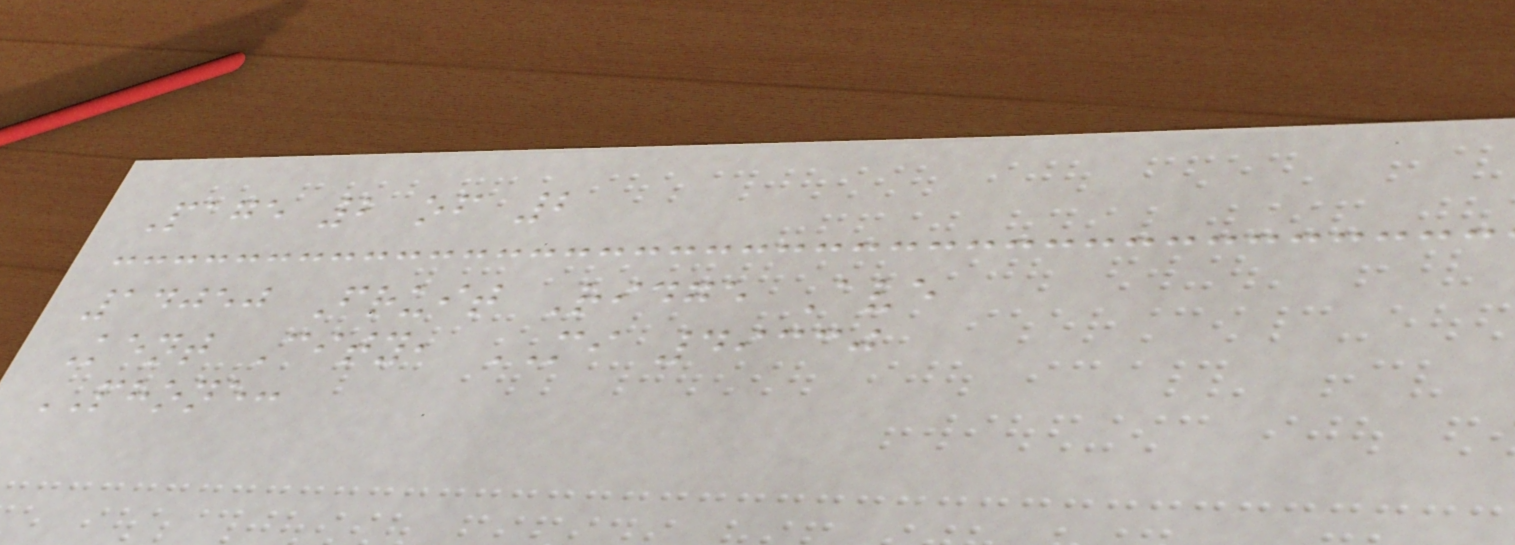Page 2 of 2
14050 Fruit Ridge Ave
Kent City, MI 49330
PHONE:
